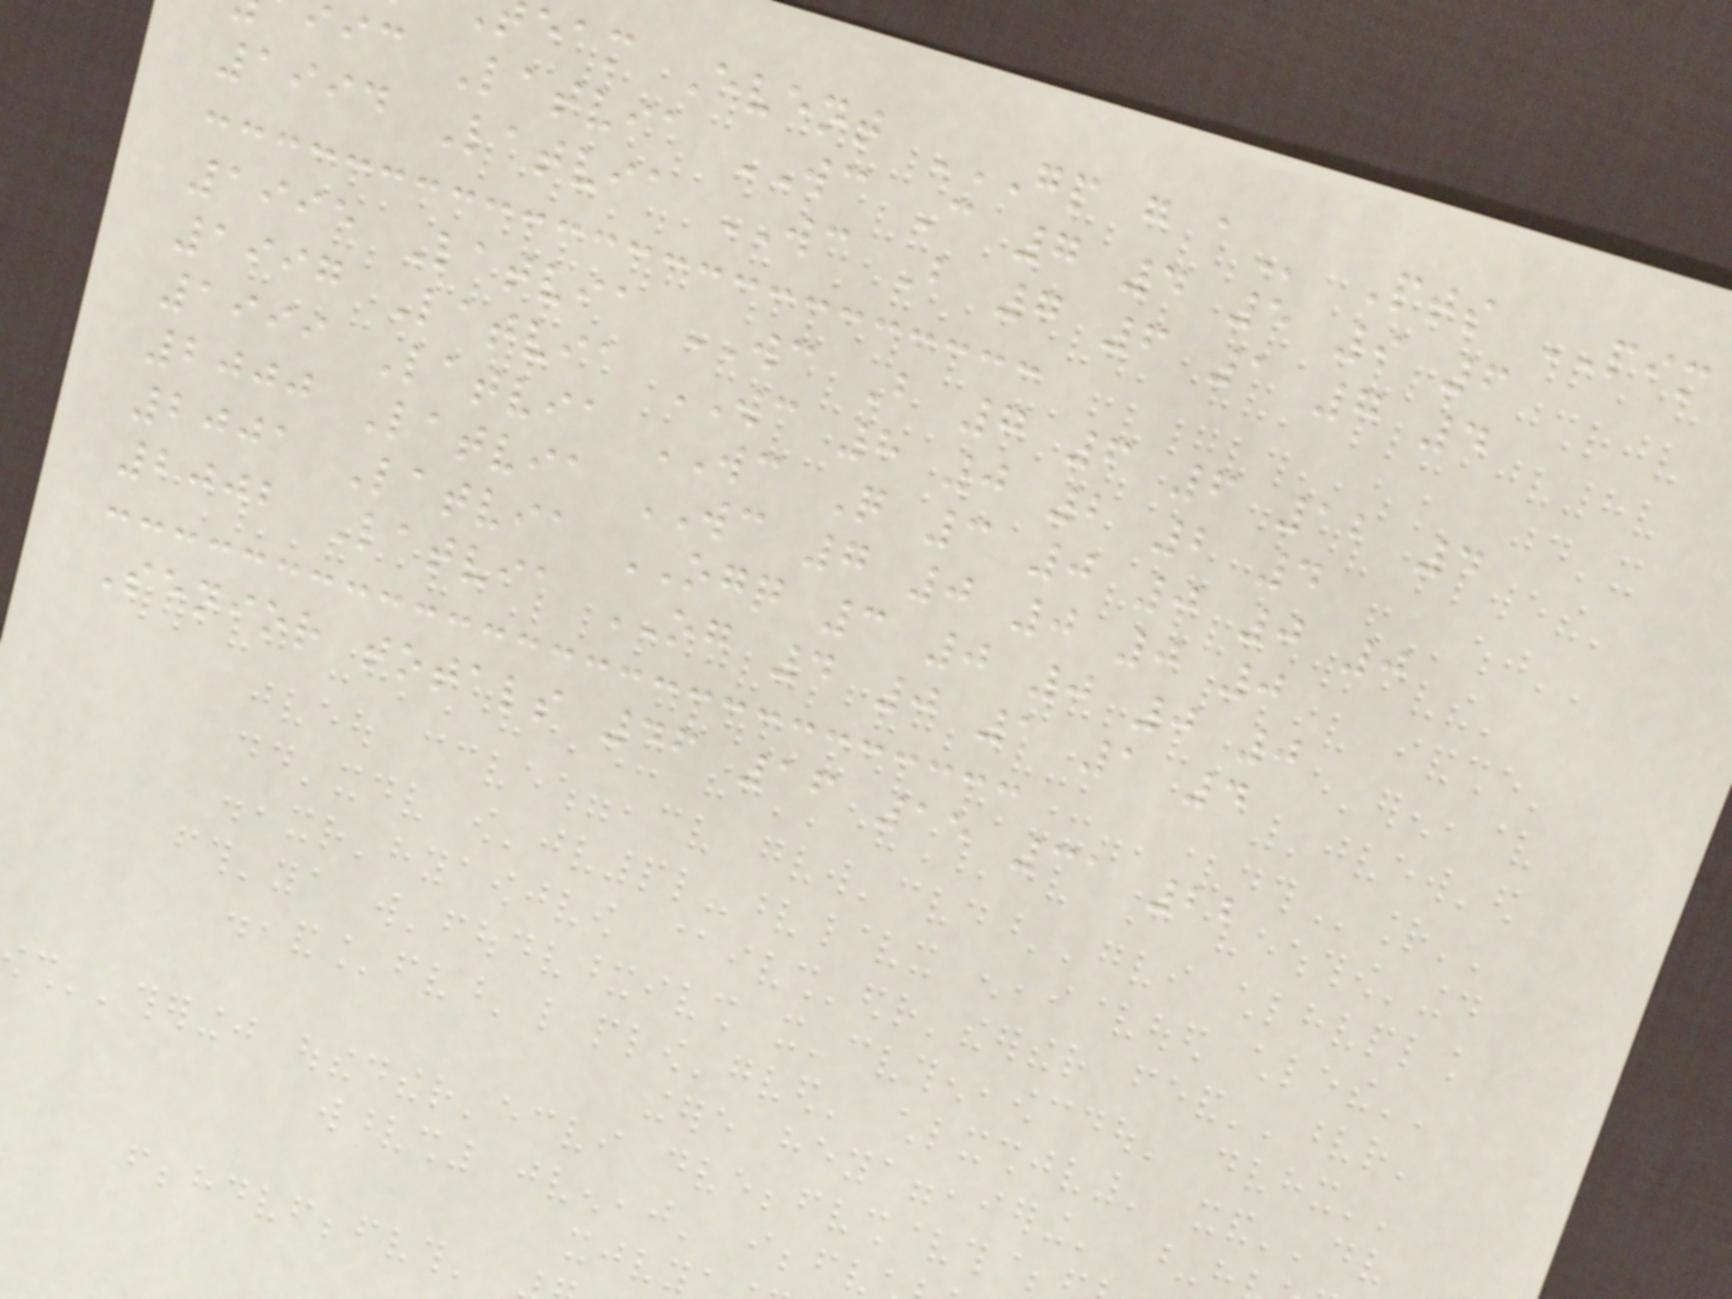eam Event GP G A Pts PIM
iic Latvia WC C 7 4 5 9 6
1994 Latvia WC B 7 6 1 7 4
1995 Latvia WC B 7 6 6 12 4
1997 Latvia WC 8 0 2 2 4
1999 Latvia WC Q 3 0 0 0 0
2000 Latvia WC 7 0 0 0 0
2001 Latvia OGQ 3 0 0 0 0
2002 Latvia OG 4 0 1 1 4
Senior totals 46 16 15 31 22
